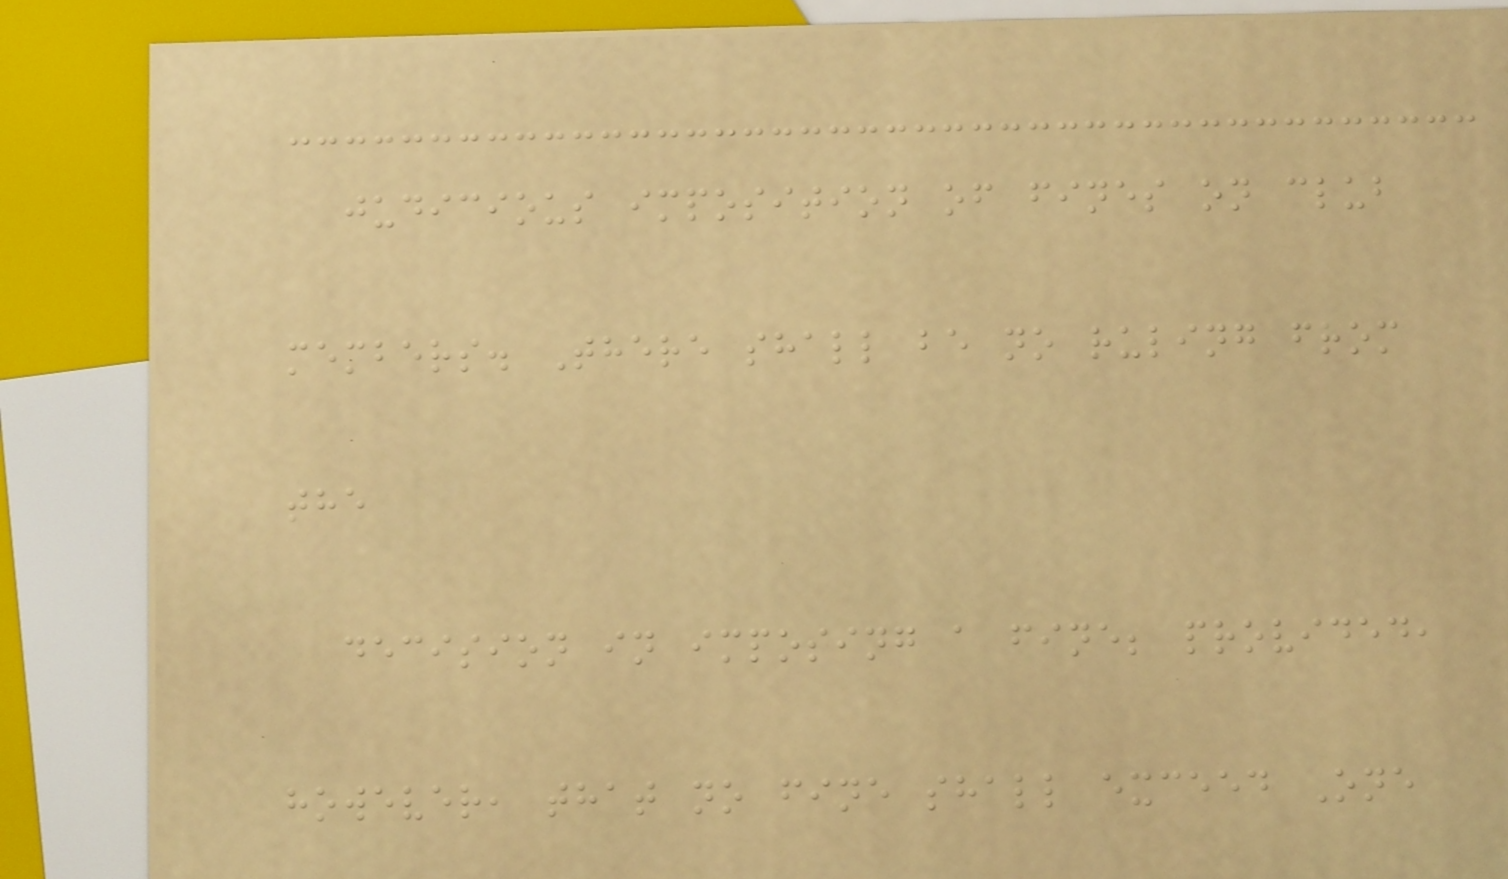judicious imposition of fines on club
members. There shall be no ruling from
the
decision in imposing a fine; provided,
however, that no fine shall exceed One
